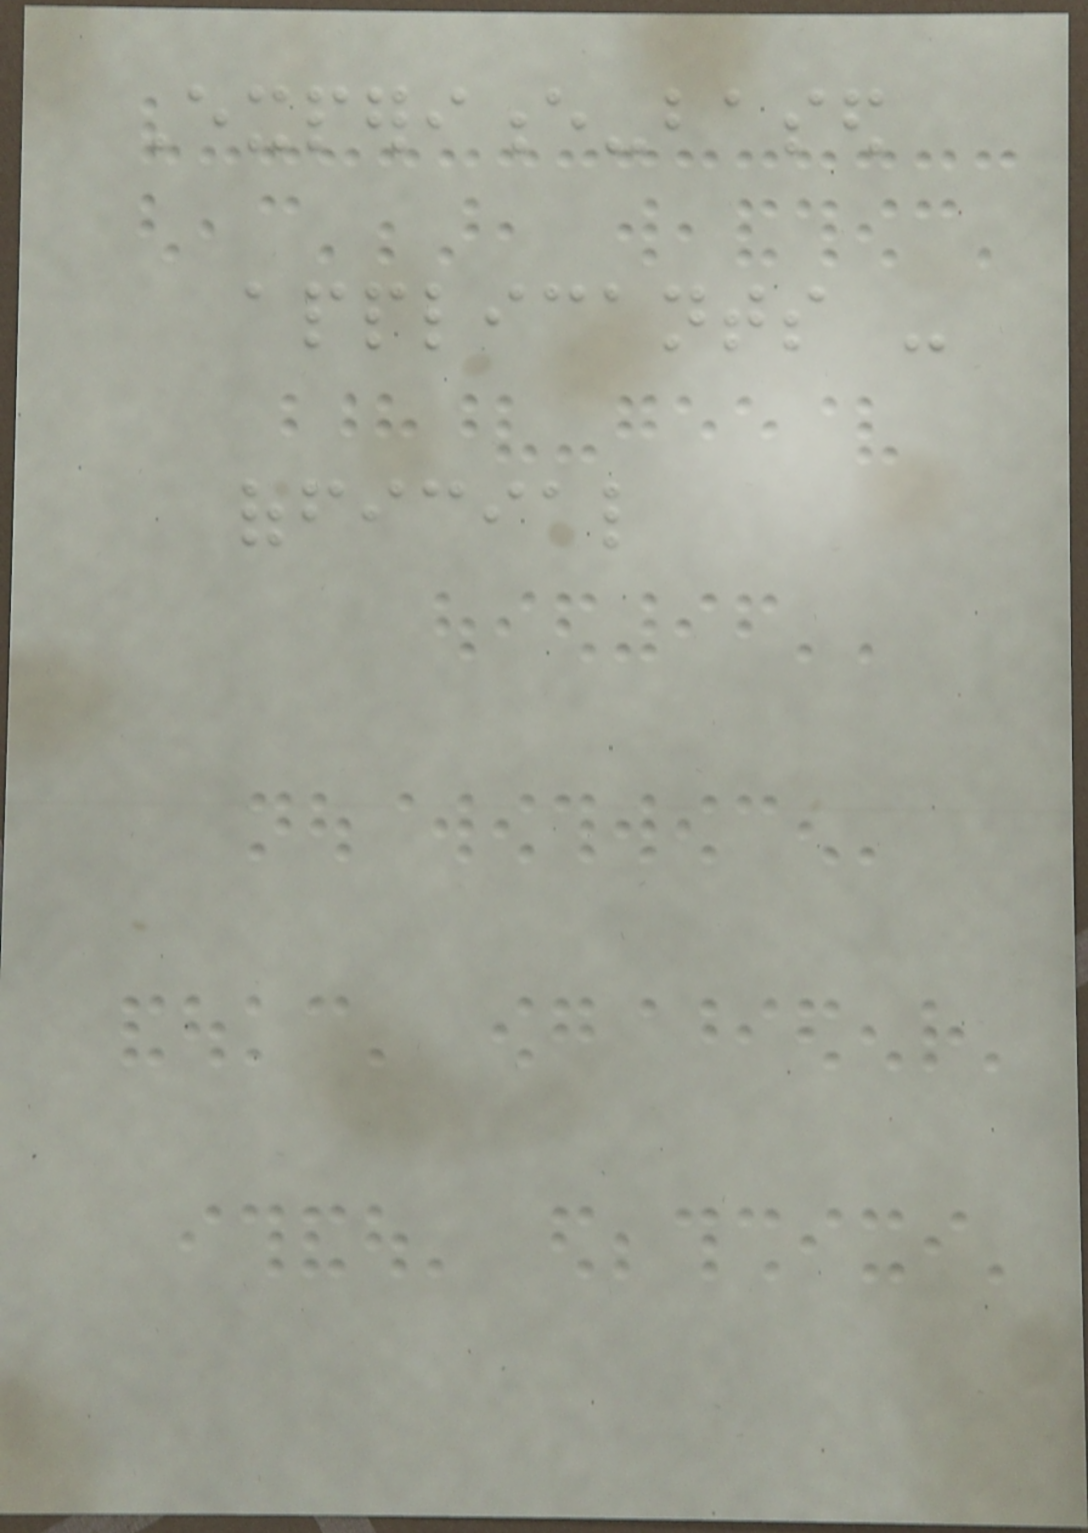Experience-based
applicants -
official
